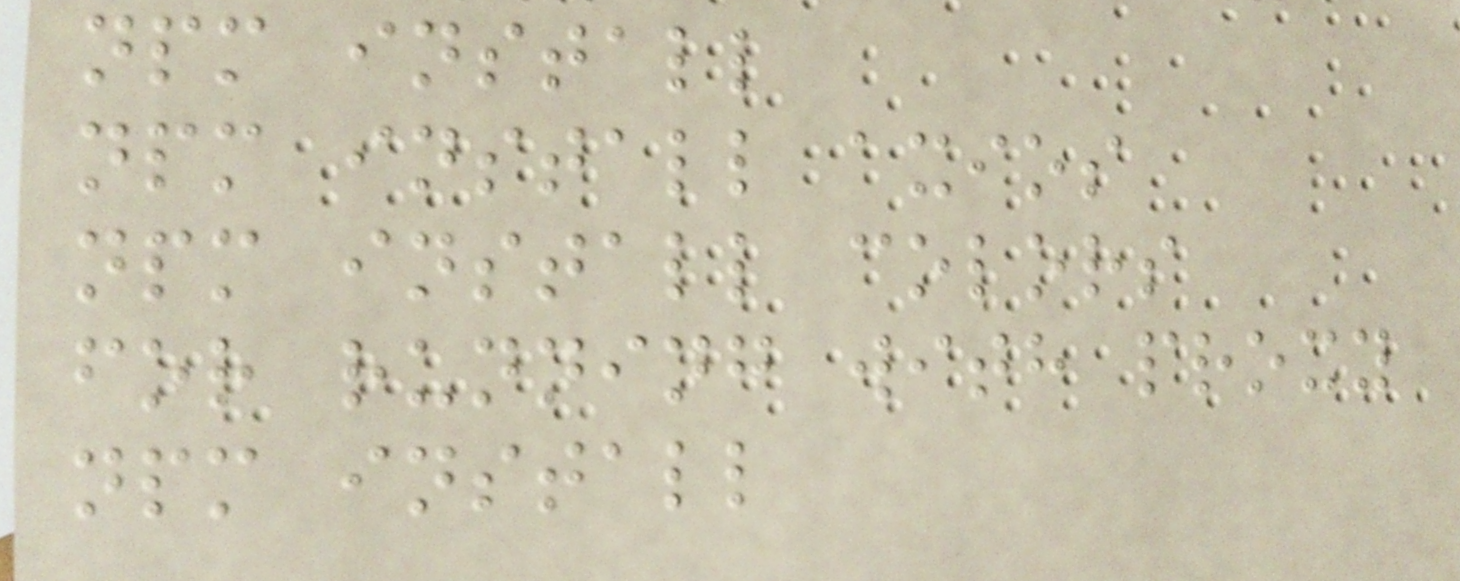npm install
npm install axios
npm install colors
for running with proxy
npm install
